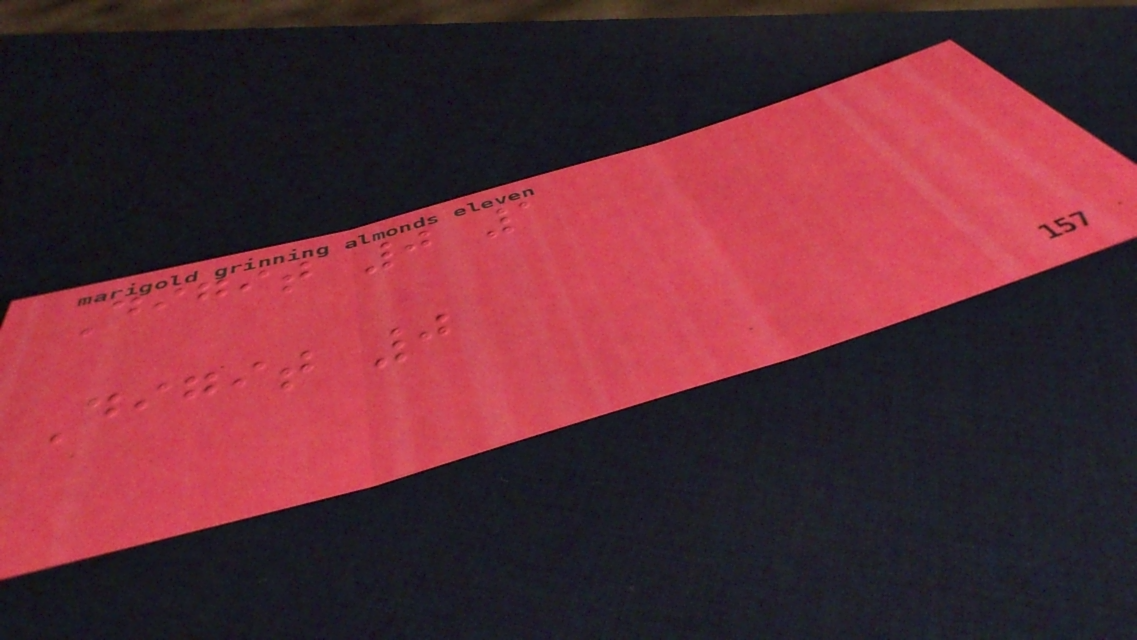Digit 0 1
Digit 0
